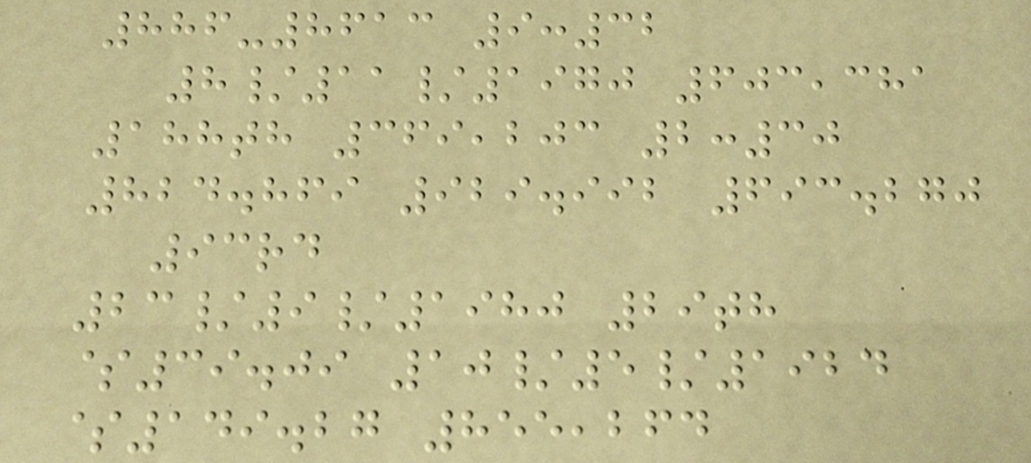886-8613 9:32
8/11/1970 603,381
188th 369,203 2:30
824.869 929.992 693.270
93rd
23/9/1980 29th
$39.09 10/5/1924
$149.27 855,264
